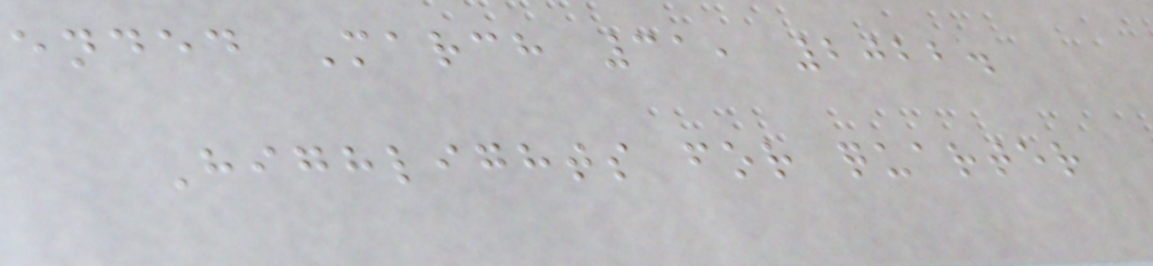ended March 31, 2022.
Highlights for quarter
